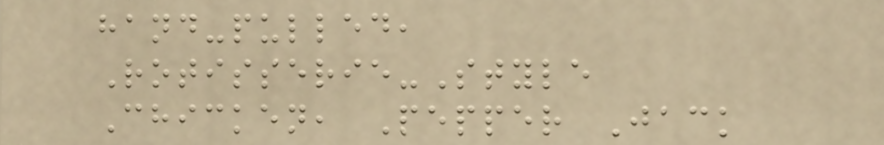hand-pulled,
Rotisserie-Style
Chicken, Pepper Jack
